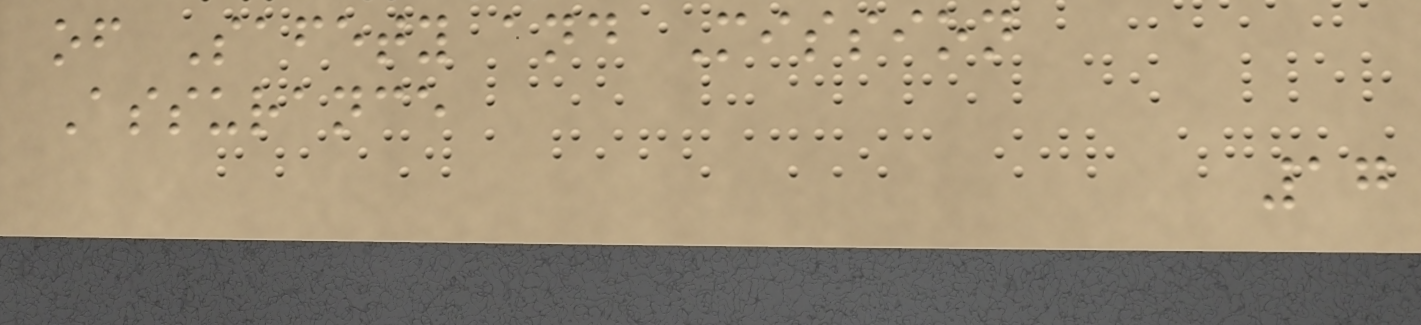of Safety and Mission
Assurance
17
